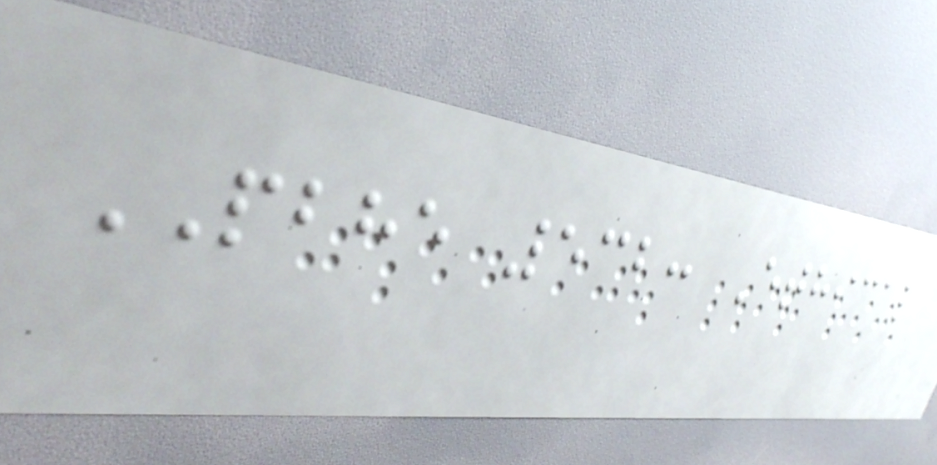PBHE 532: Ethical
